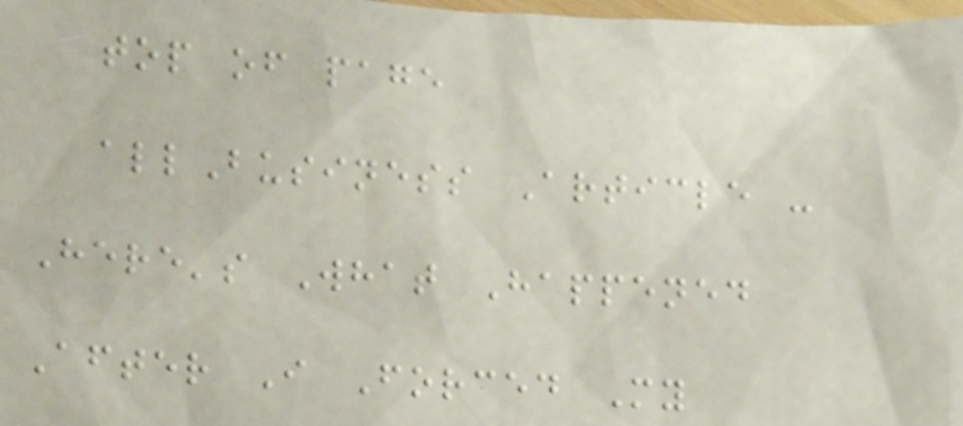top of page
allBusiness Article -
Here's What Happened
After I Forced My
